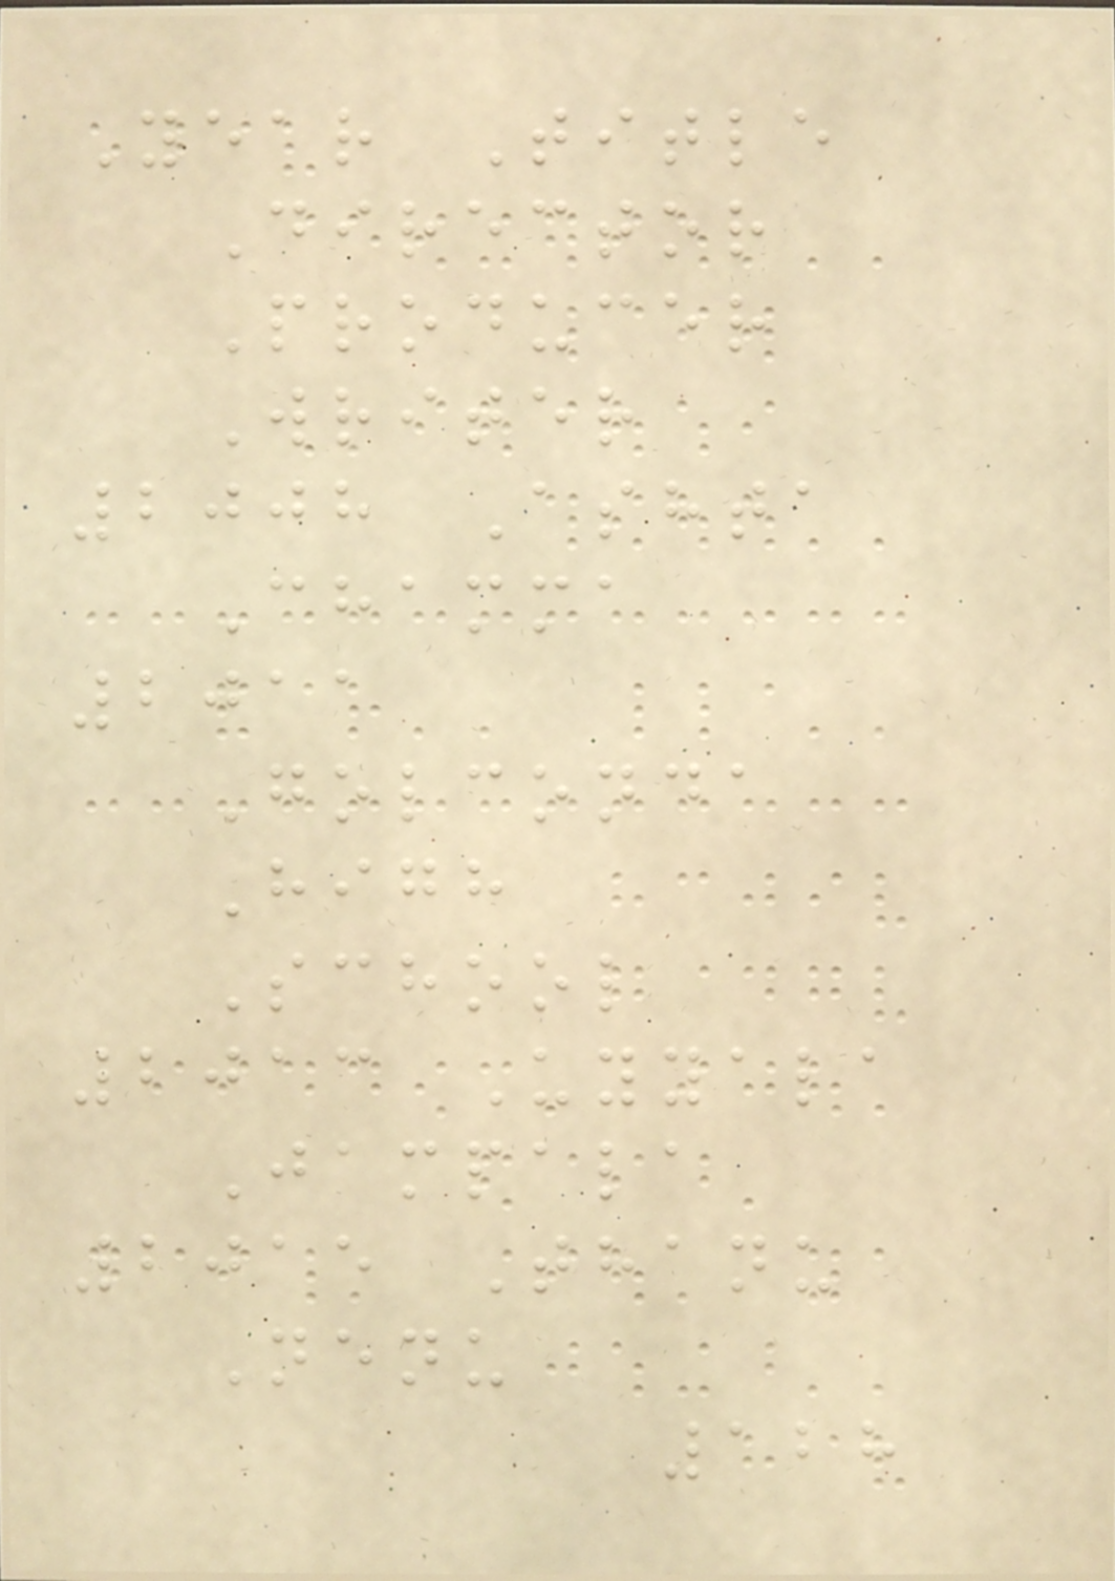Year Title
Director
Producer
Writer
2008 Ashta
Chamma
2011
Golconda
High
School
2013 Uyyala
Jampala
2015 Thanu
Nenu
128
